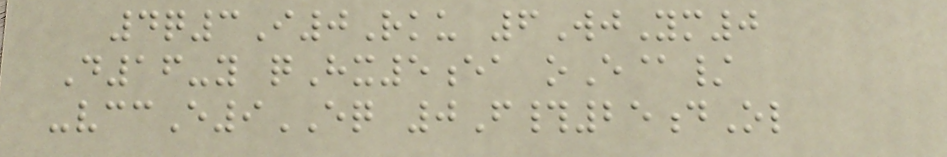4q3I0Rku 6WjYm0
D16-y qHx5ea oE@/
-vccE9EQ 0F#25dOl
